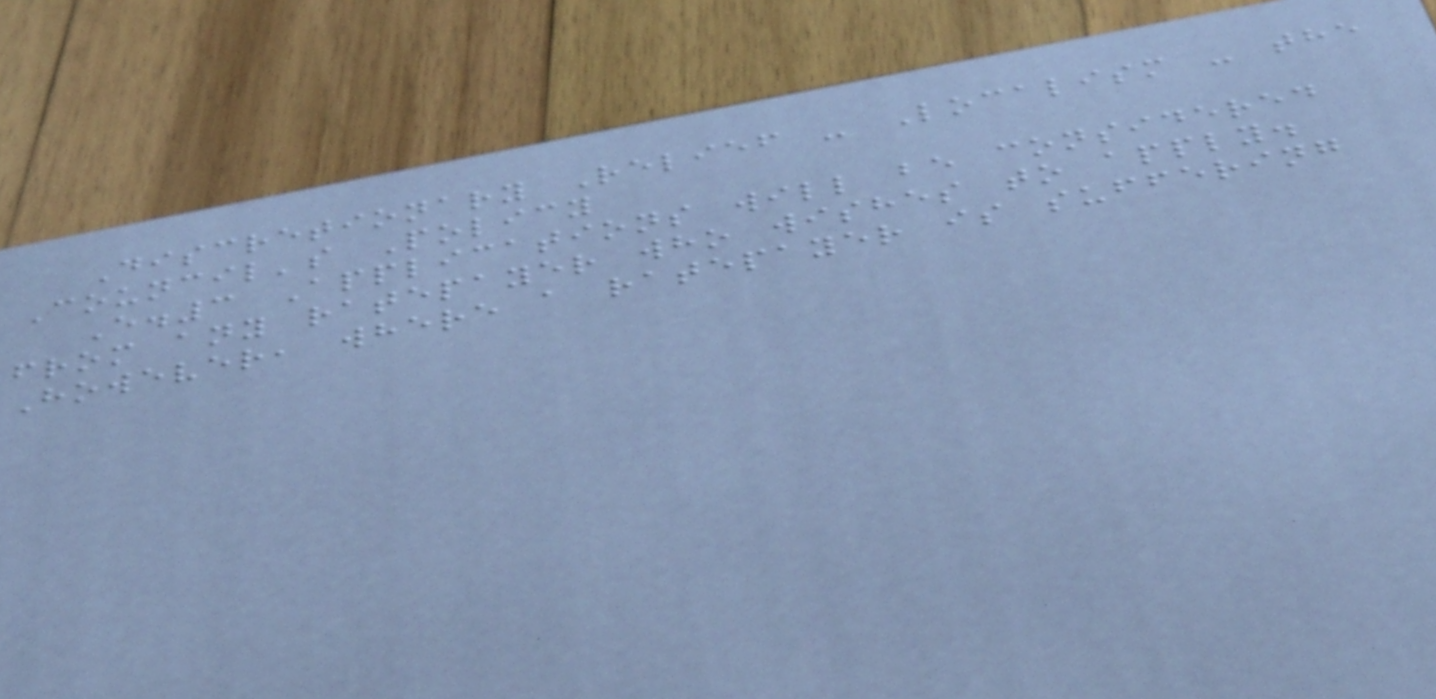Discretionary Relief - Localism - the
Council's Policy
E.3 Applications will be considered
from any ratepayer who wishes to apply.
However, where a ratepayer is suffering
